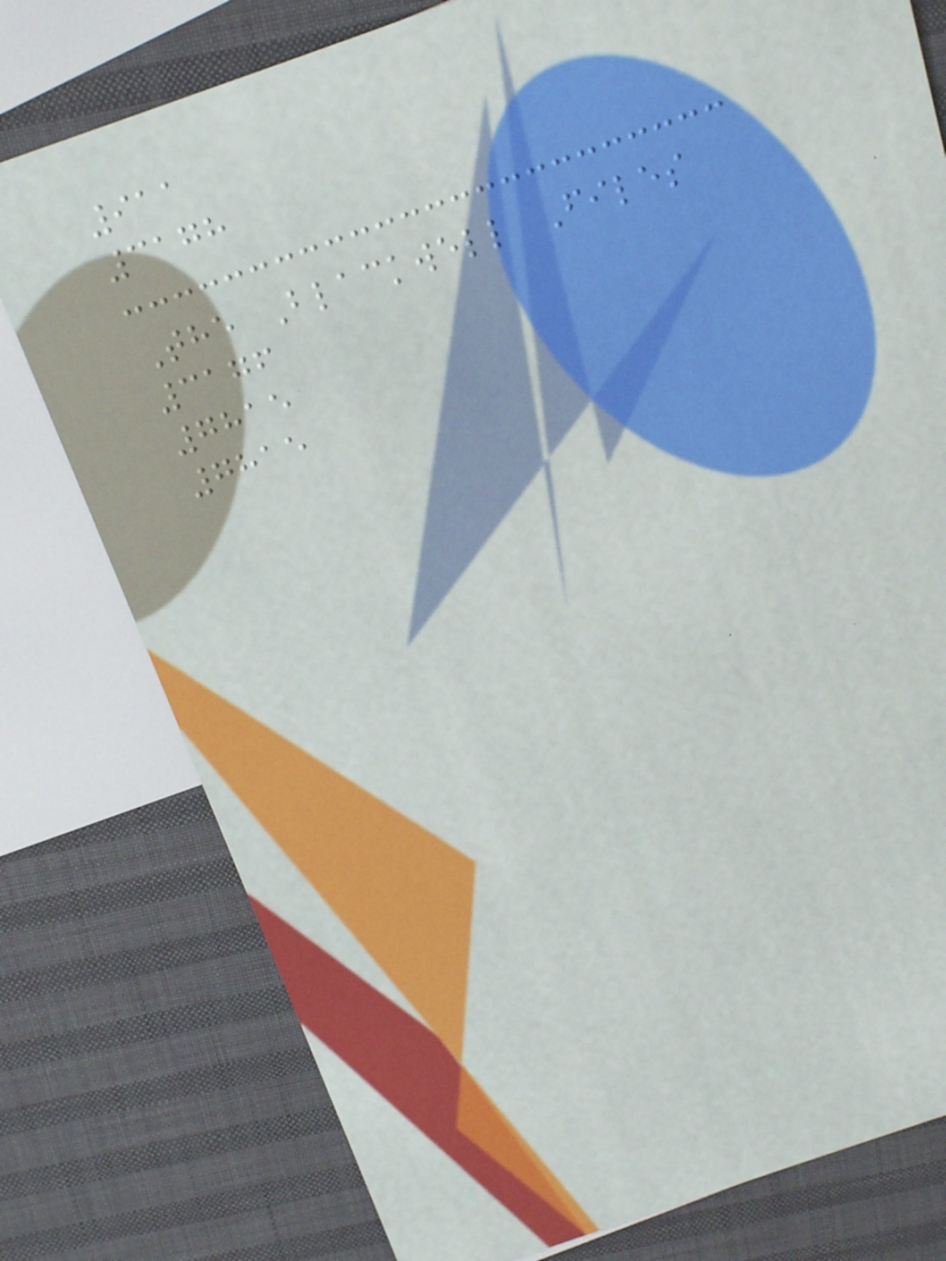911
3178
The Blackwell Files
3176
7815
7815
